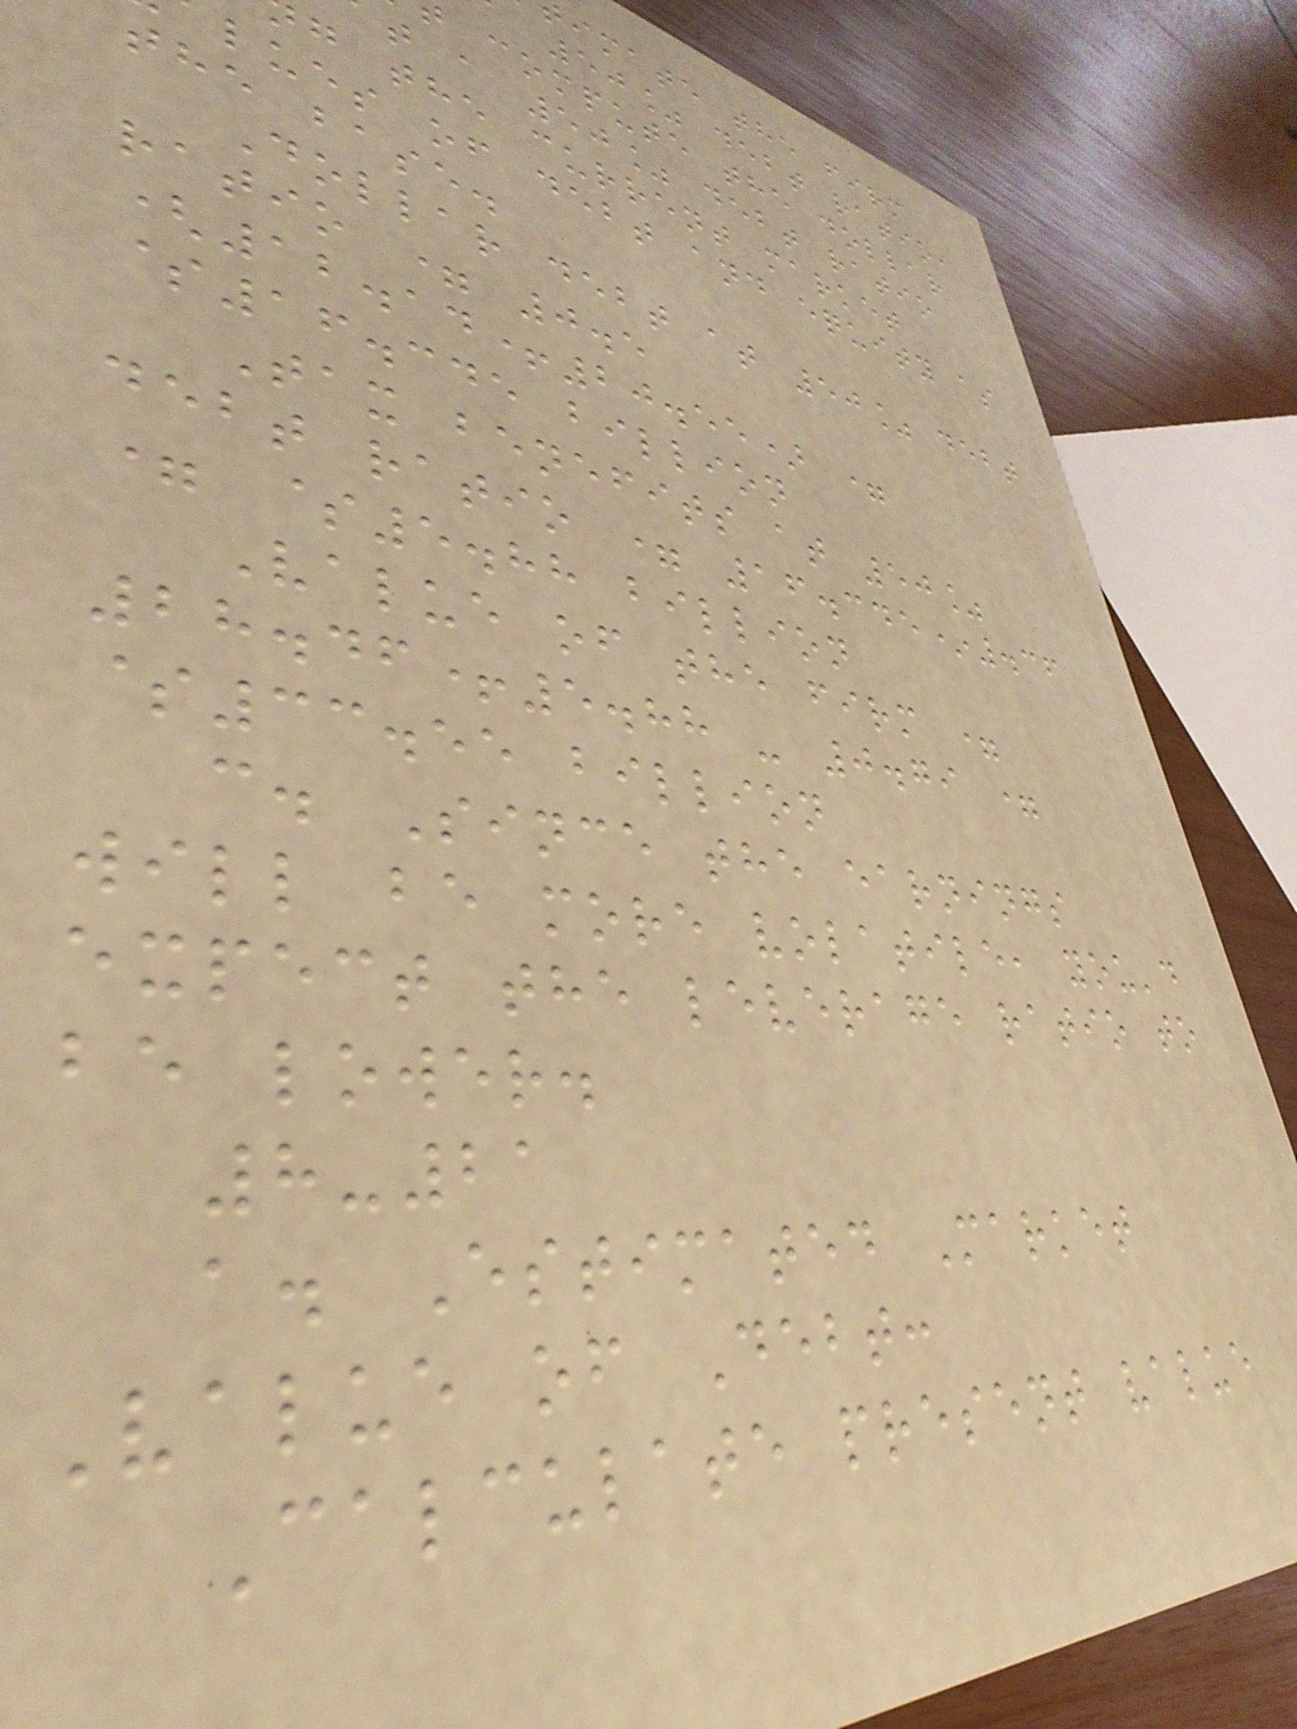imate the firm
50% debt ratio,
compute the dollar
t a 50% debt ratio
g the current market
lues of debt and equity as
the base.
Dollar debt at 50% debt
ratio = 0.5
(12.14+20.55) =
$16.345 billion
Tax benefits at 50%
debt ratio = 16.345*.36
= $5.88 billion
Value of the firm =
28.46+5.88 - 0.79 =
$33.55 billion
c. Since the earnings
will be more volatile, you'd
expect the leverage ratio to
be lower.
8-21
a. Estimated Market
Value of Debt:
Calculate present value
